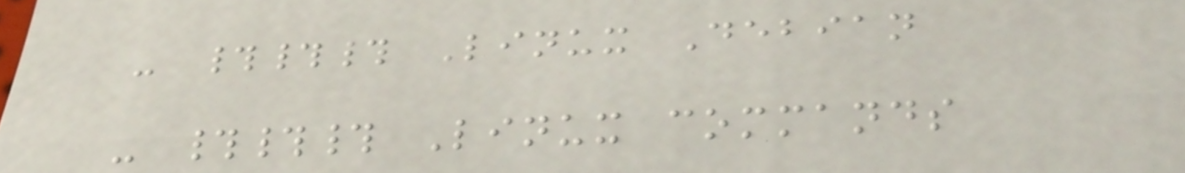- ### Linux Debian
- ### Linux commands
